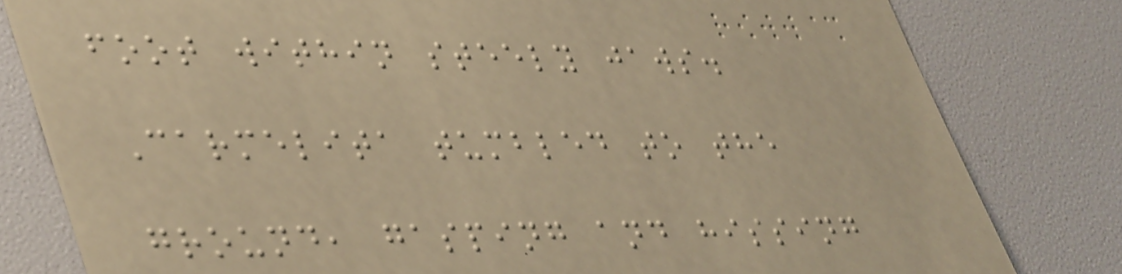foot within steely jaws.
Carmelita tumbled to the
ground, gasping and hissing
